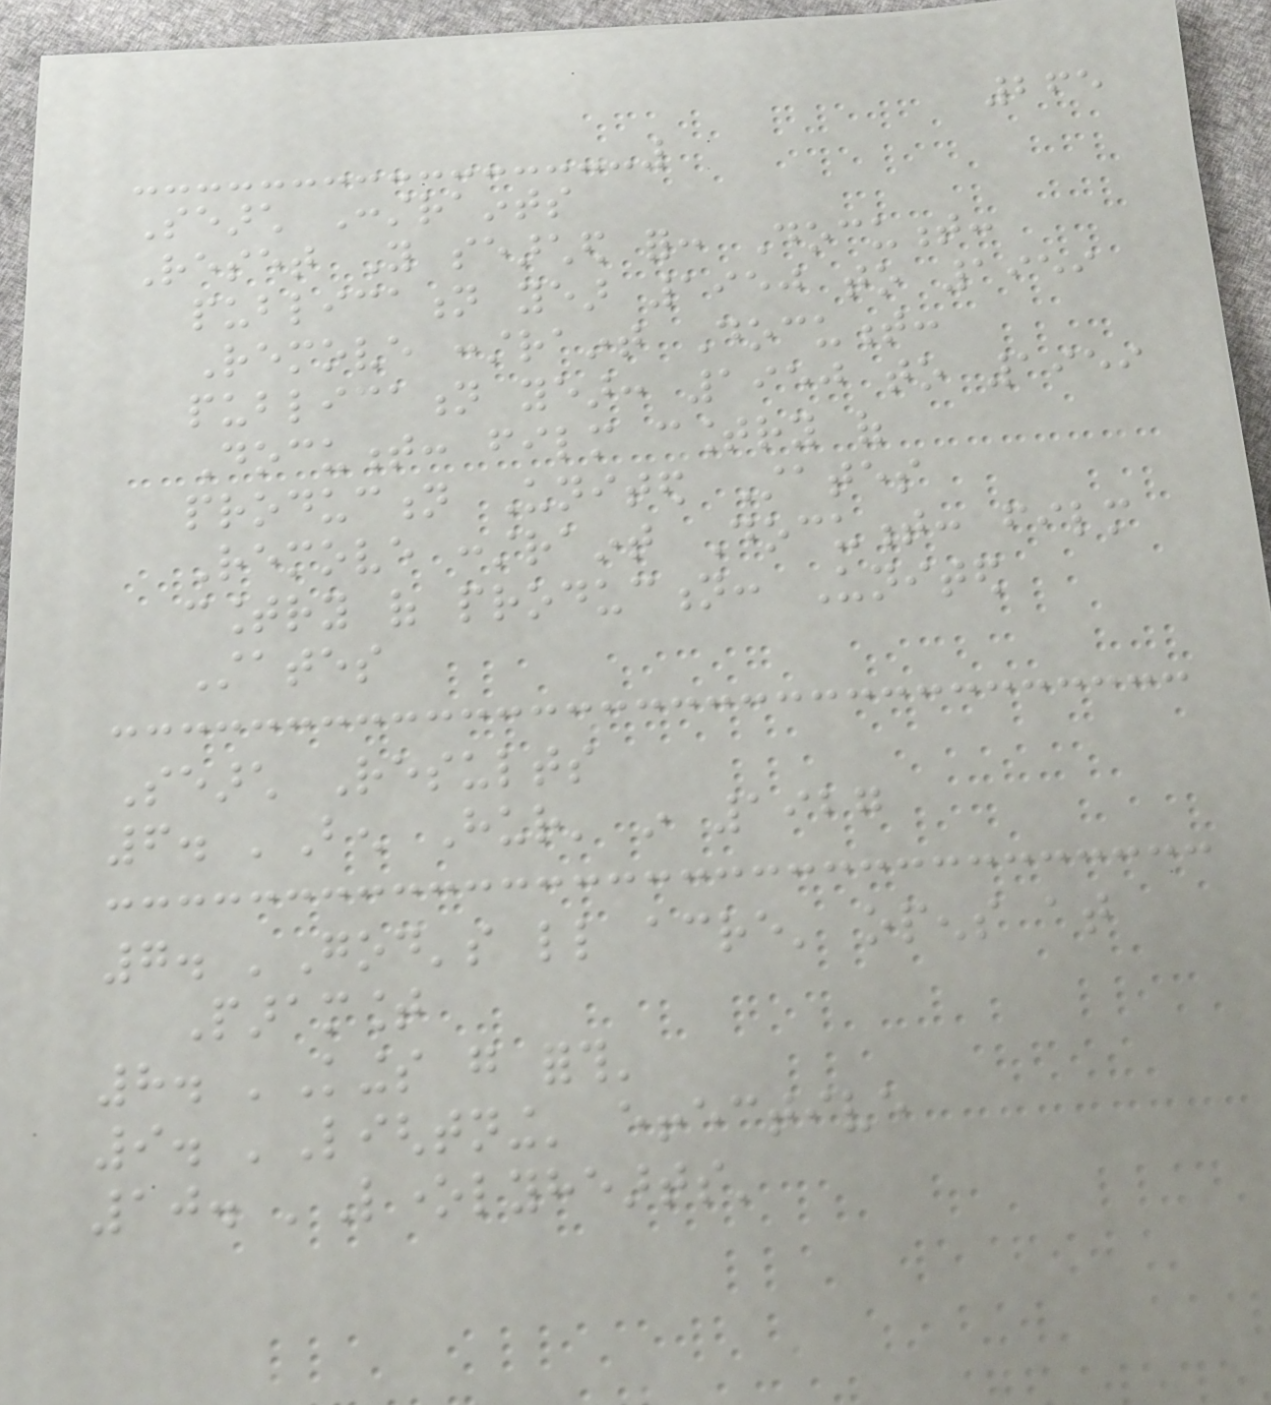265
Search Constraints
Reset You searched for: Document:
publication year 1950 to 1959
Remove constraint Document:
publication year: 1950 to 1959
Document: film country of
production United States
Remove constraint Document: film
country of production: United
States
Search Results
6. 'Ben Hur' in 1927
7. 'God's little acre' opens at
Paramount
8. 'Kings go forth'
9. 'Lightning' effective
10. 'Lonelyhearts'
